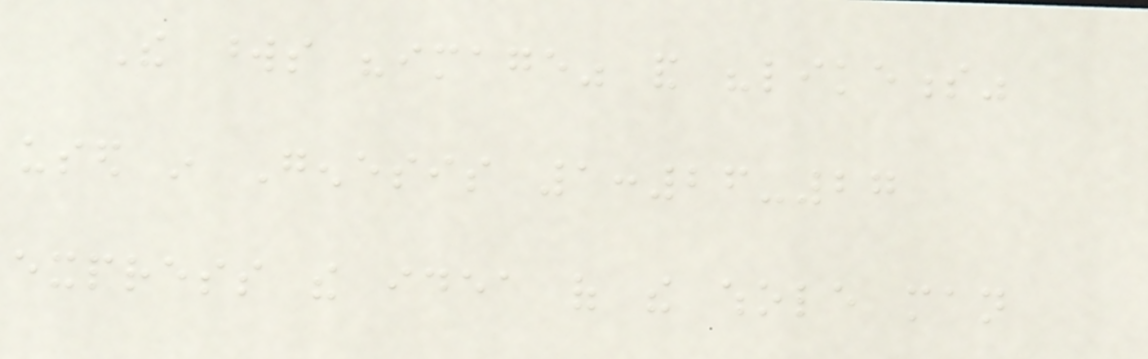The words "image" and "likeness"
used in Genesis 1:26-27
express the idea of the whole man
